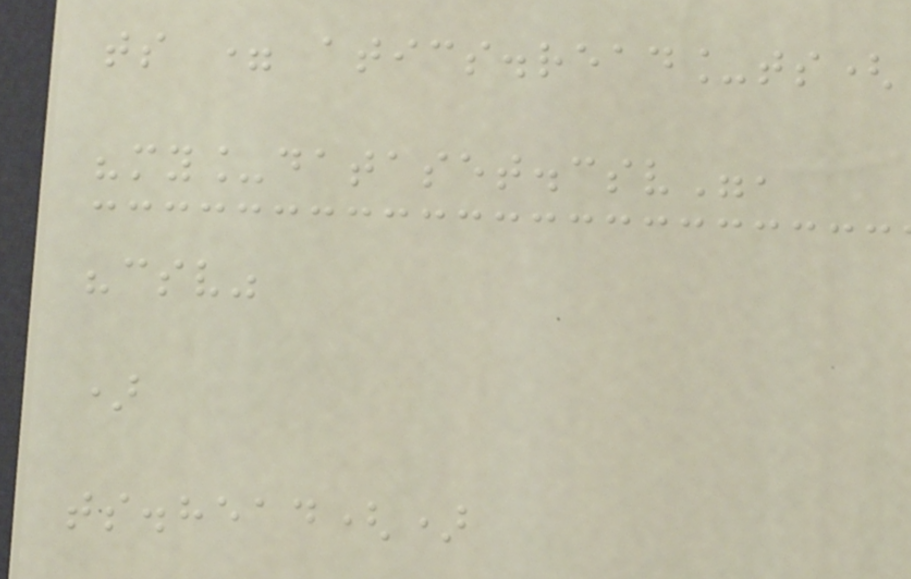ts = atics.read_ts(
"my_dataset.csv",
"csv"
)
ts.head()
